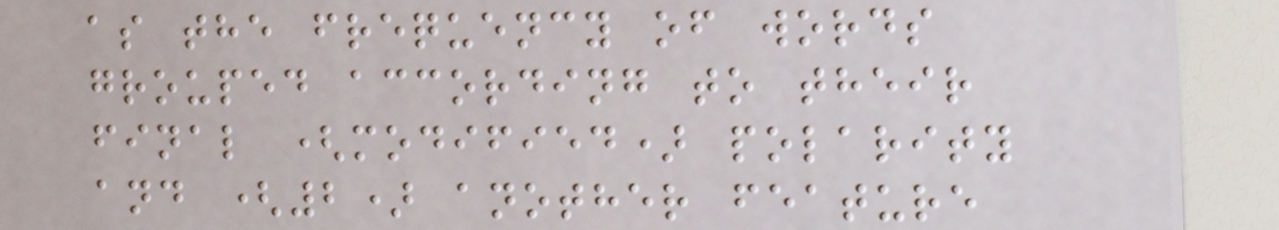as the frequency of words
grouped according to their
final (modified) polarity
and (2) another feature
